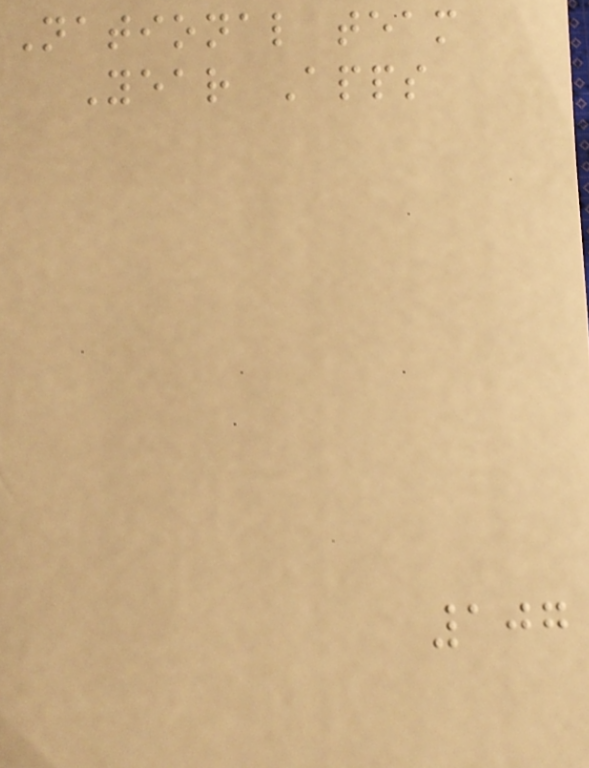National team
Year Apps
107
